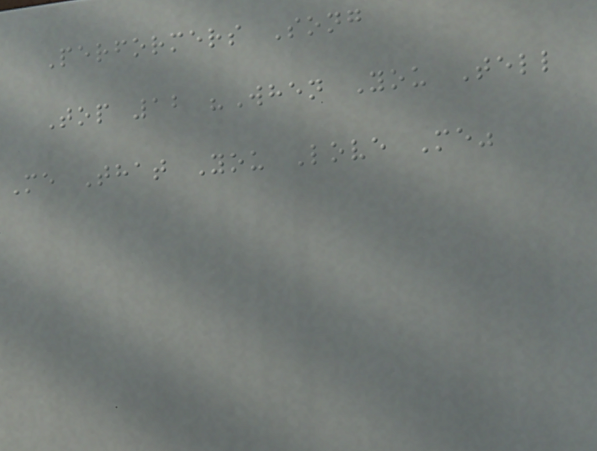Performers Song
Top 12 "When You Tell
Me That You Love Me"
